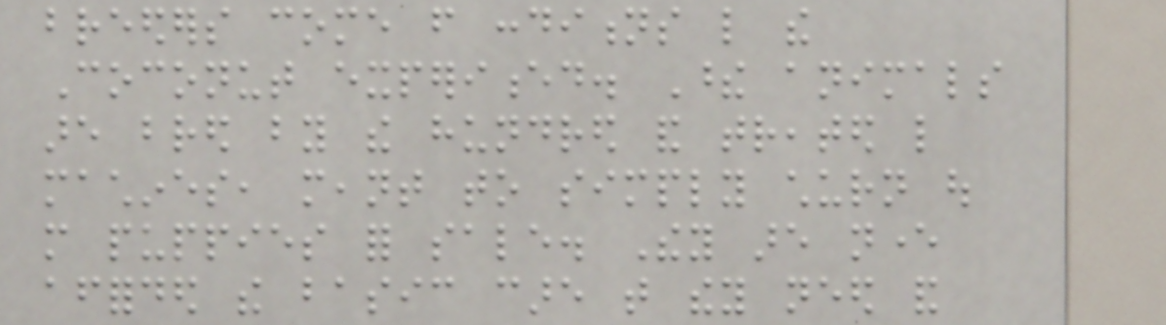breeders come from conditions like the
Coconut experienced. These animals
are bred by the hundred and treated like
machines, meant to simply churn out
more puppies for sale. They are never
afforded the basic care that they need and
